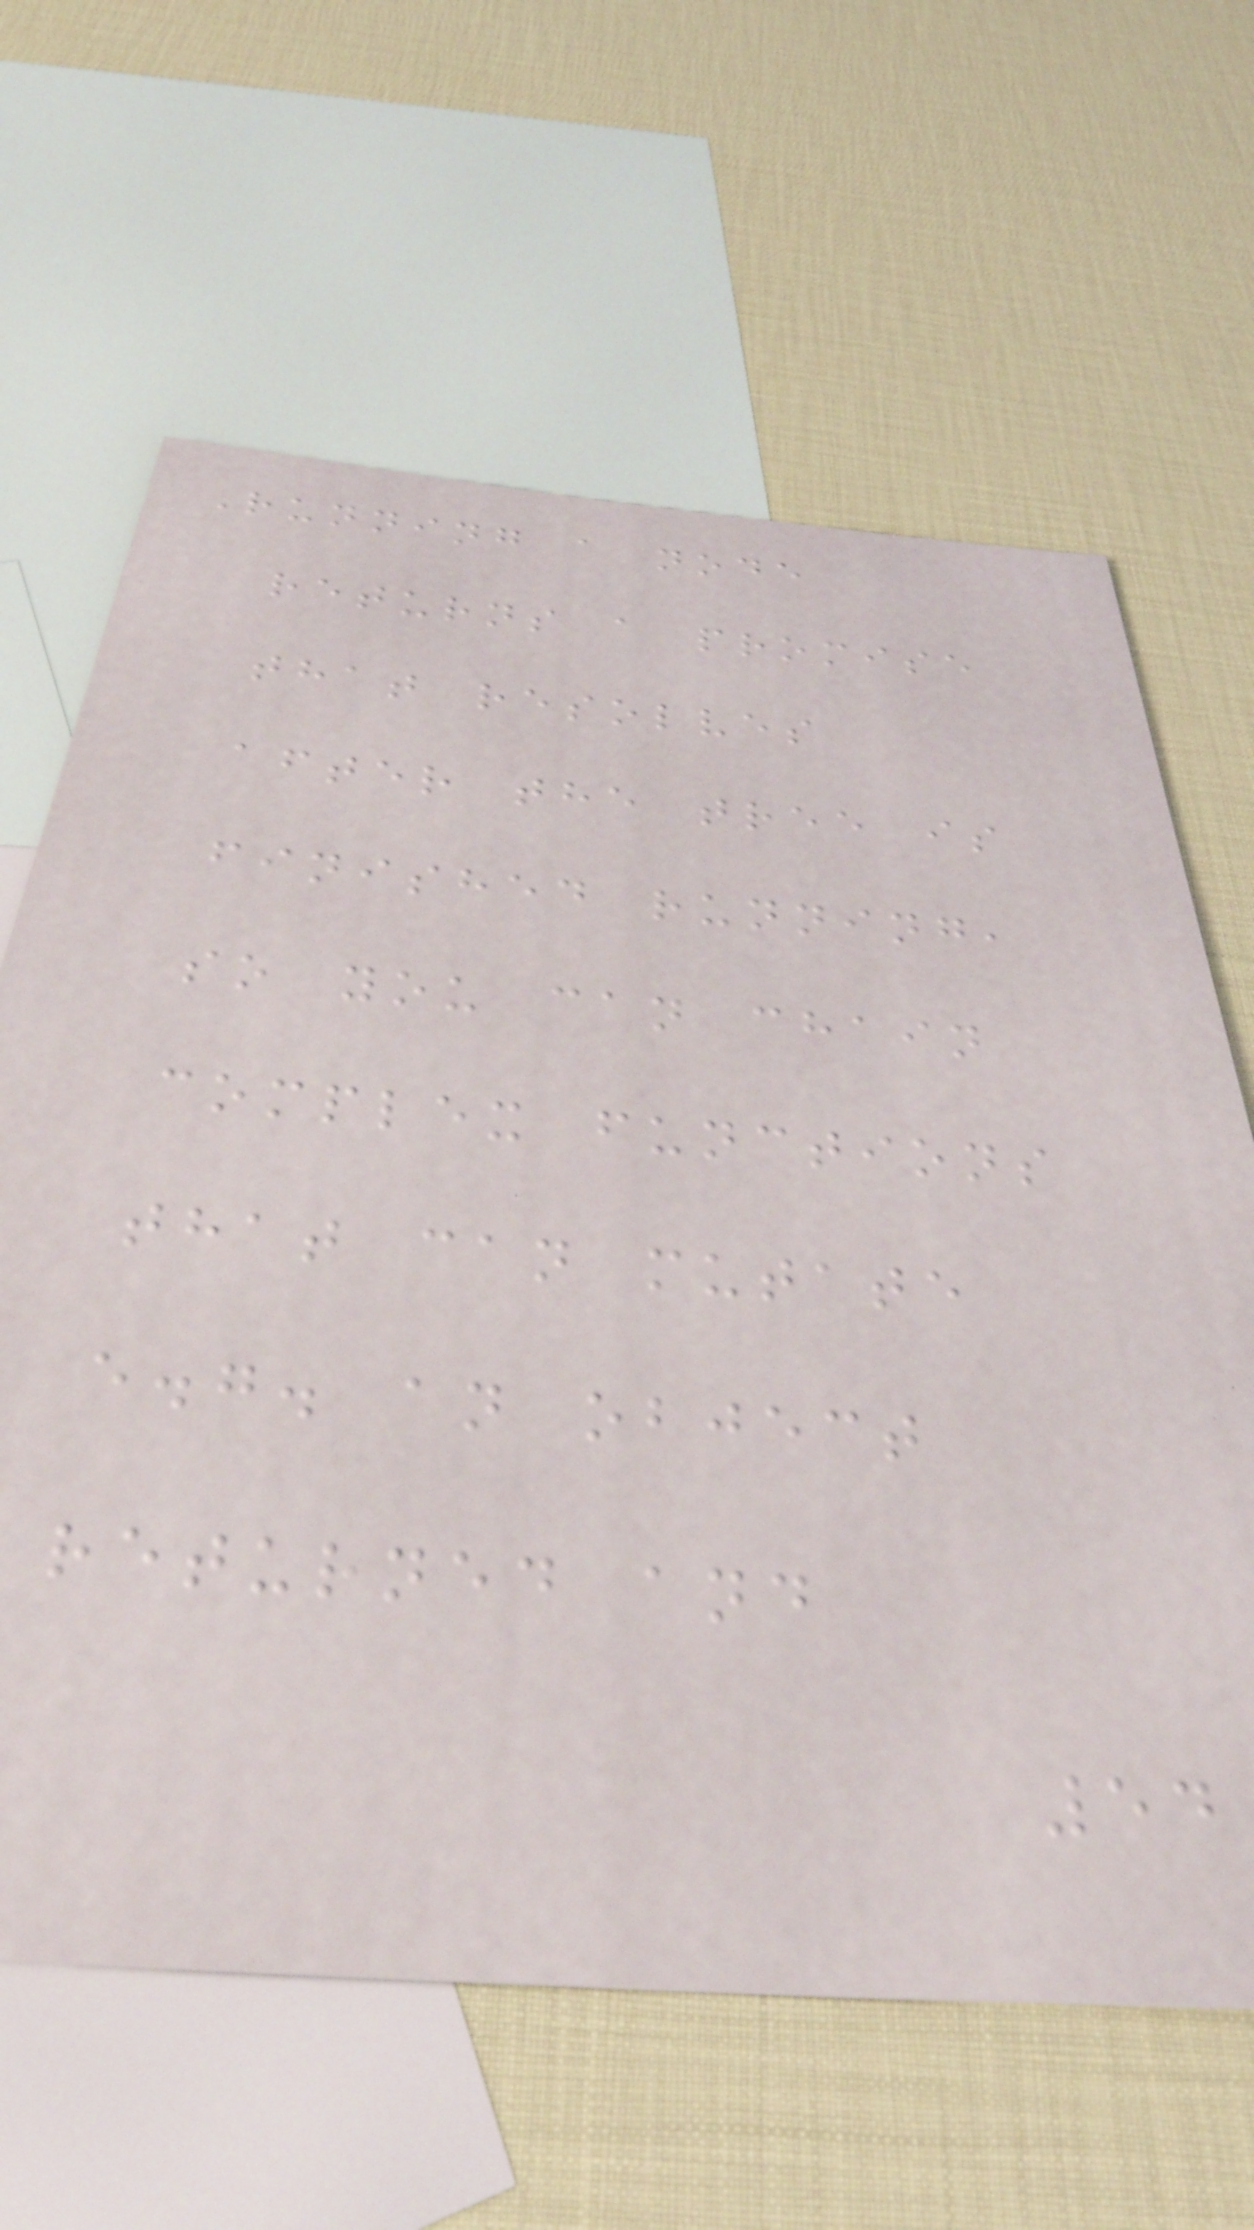Running a node
returns a promise
that resolves
after the tree is
finished running,
so you can chain
complex functions
that can mutate
e.g. an object
returned and
54
